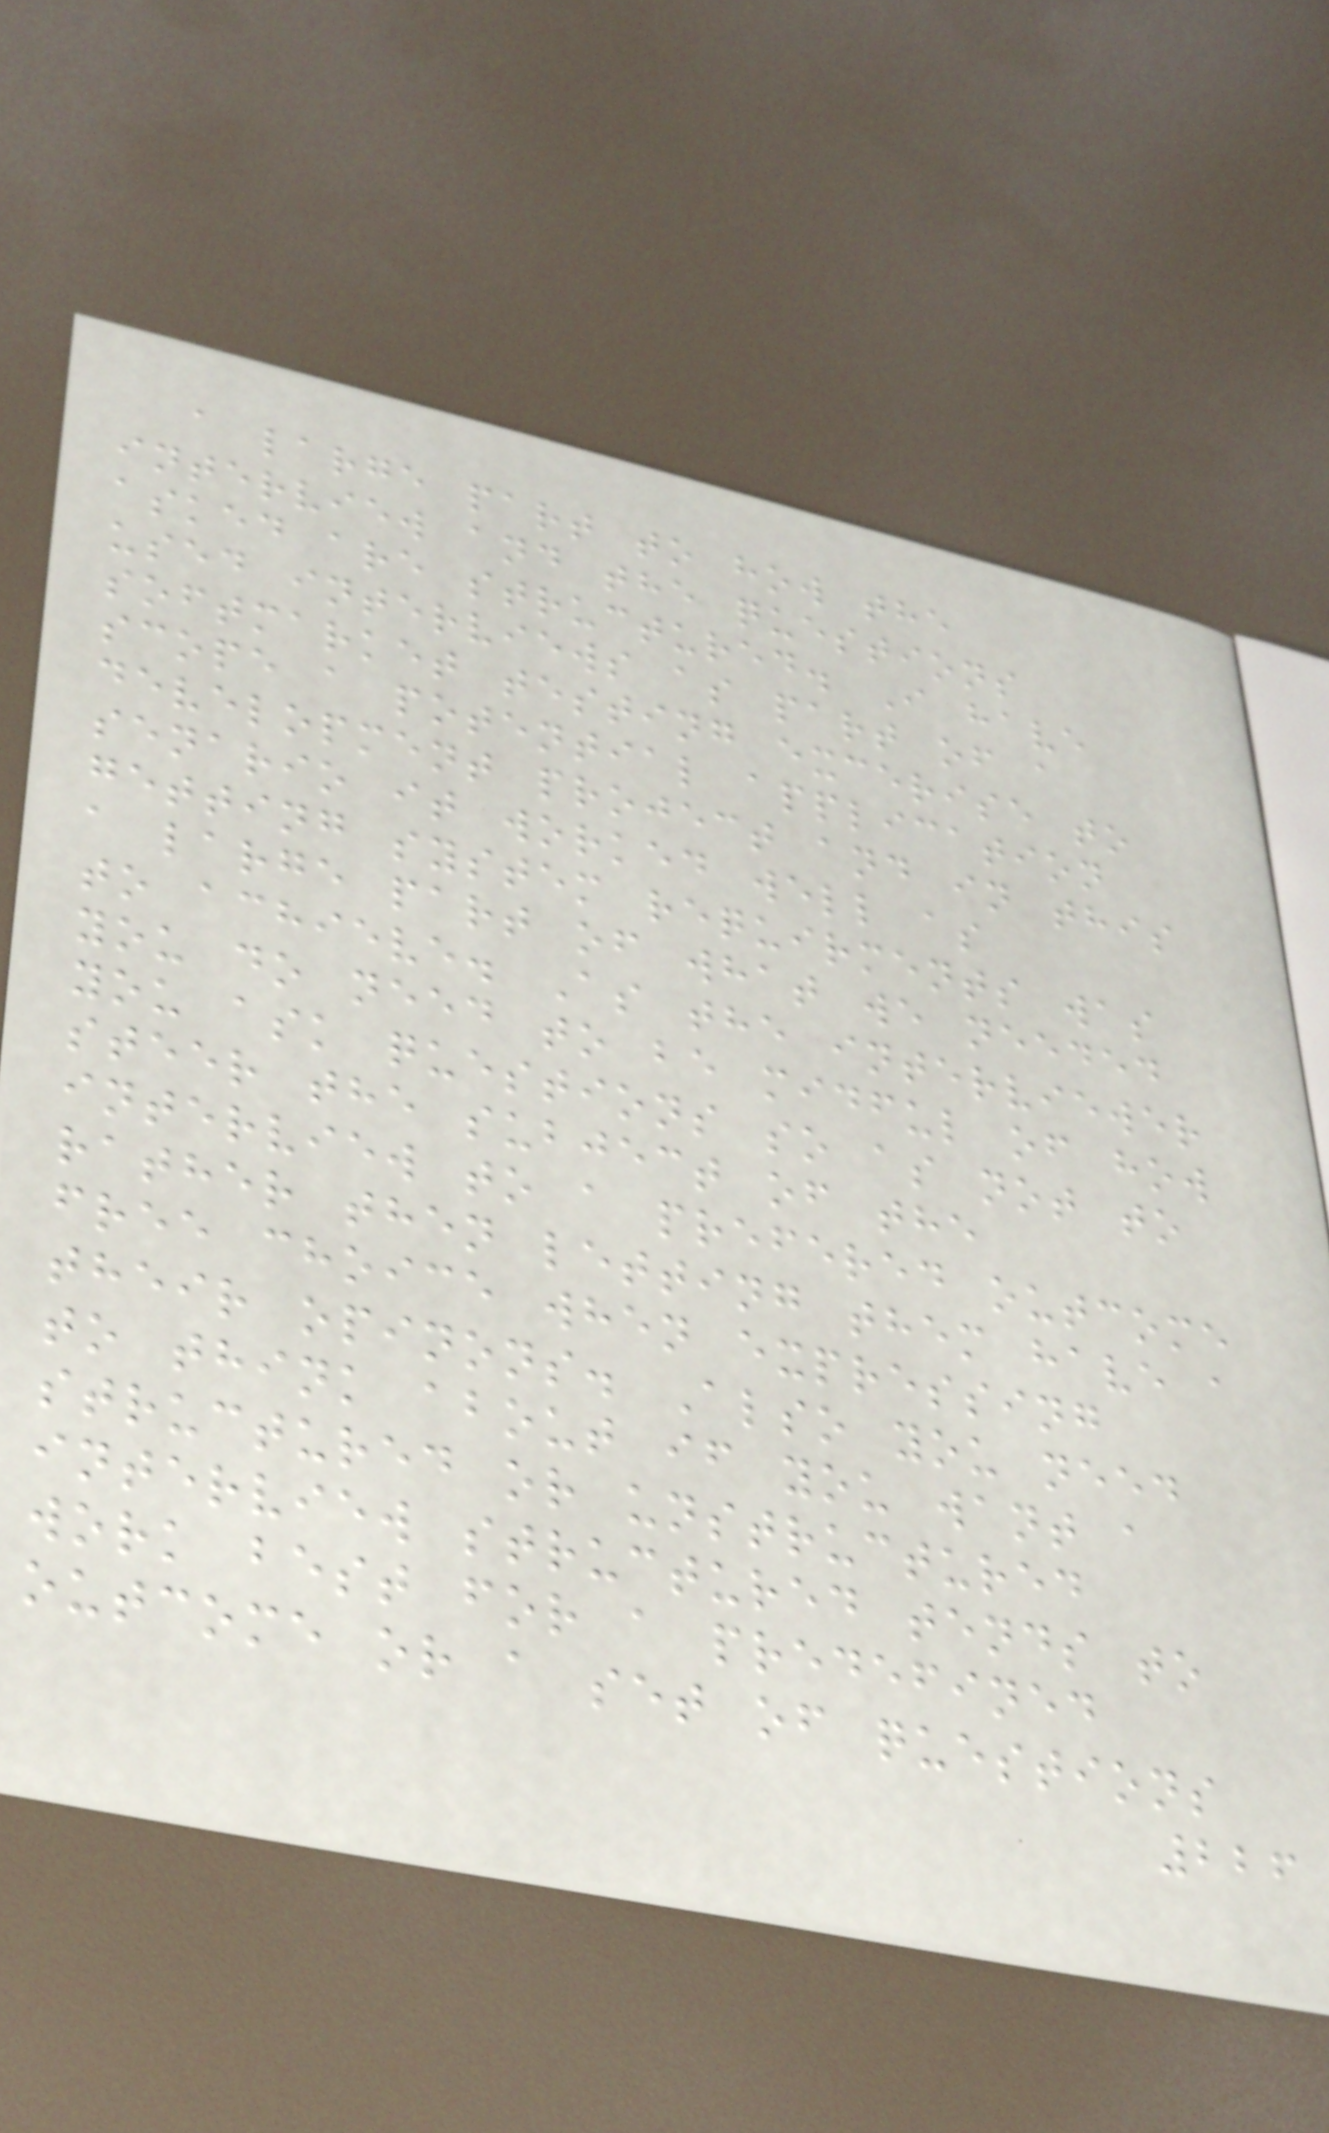a large part to how the
interview and the questions
asked are structured. I have
used interviews as part of a
softmarket testing excerise to
scope a potential application
development project and in this
senario it worked well as
getting system requirments was
a large part of what we needed
to achieve. As the interviewer
you do need to be midful of how
you ask questions so as not to
steer the subject of the
interview to a prefered outcome
rather then letting them have a
free choice when expressing
their opinons. Also you need
to think about if you want a
structured or unstructured
interview structured tends to
work best for a predefined
outcome or a set of questions
226
